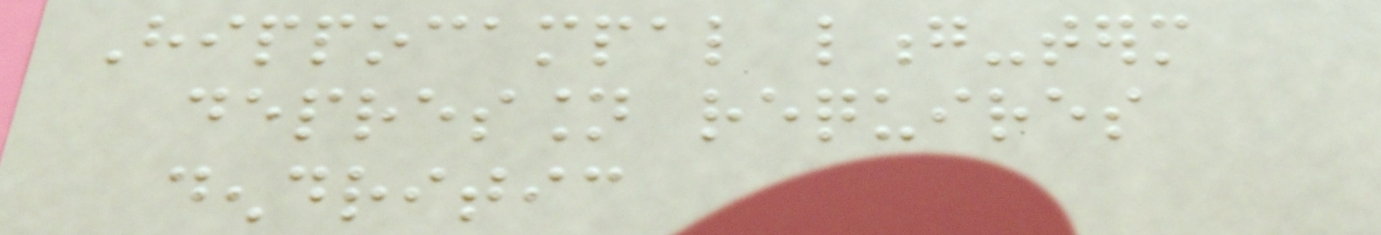Hippocampal long-term
depression requires
dendritic
